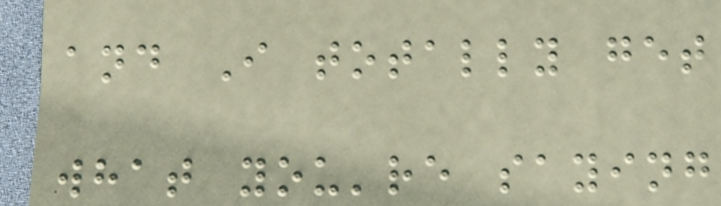and I totally get
what you're saying
